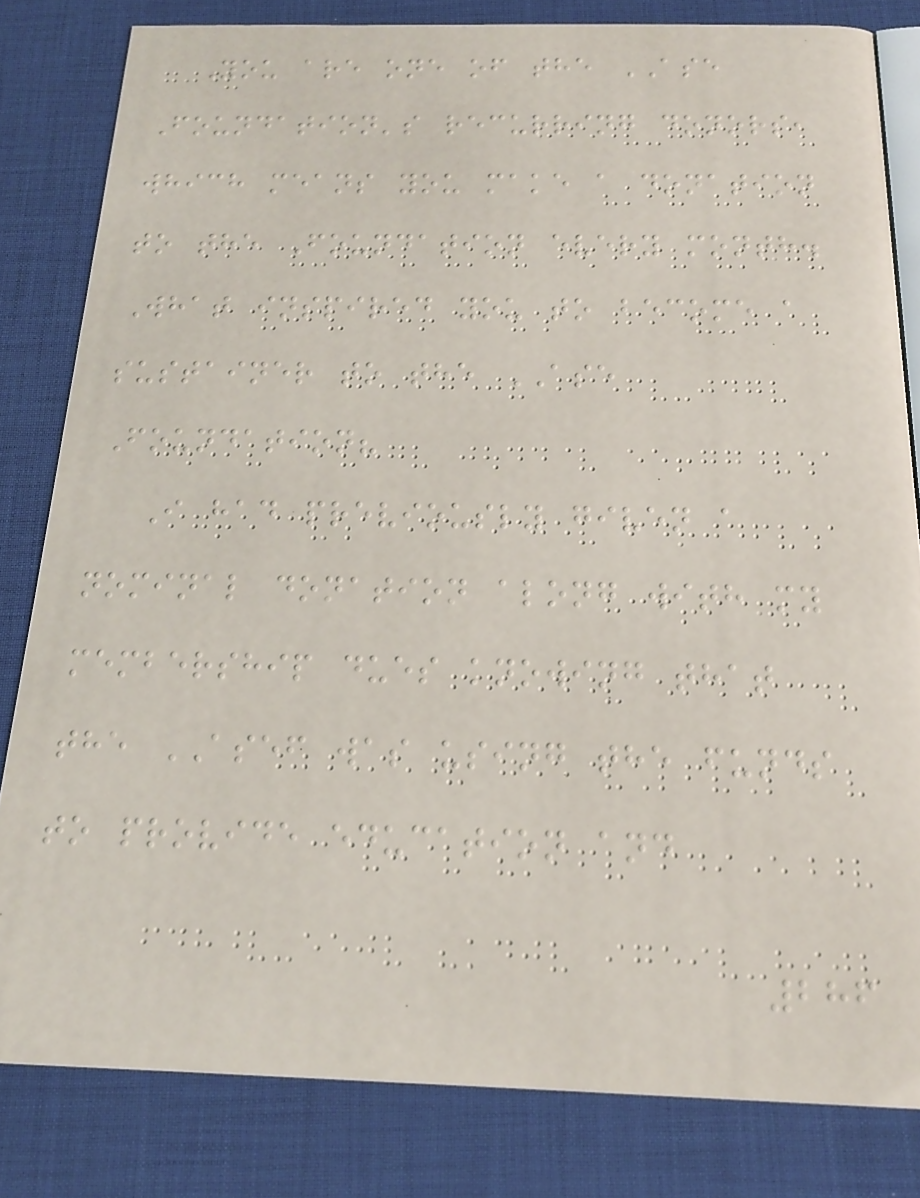You are one of the ASE
Foundation's recurring donors,
which means you make a donation
to the Foundation every month.
What inspired you to become a
sustainer to the ASE
Foundation?
I had previously given a
nominal donation along with my
membership dues knowing that
the ASEF was using the funds
to provide education and
286
